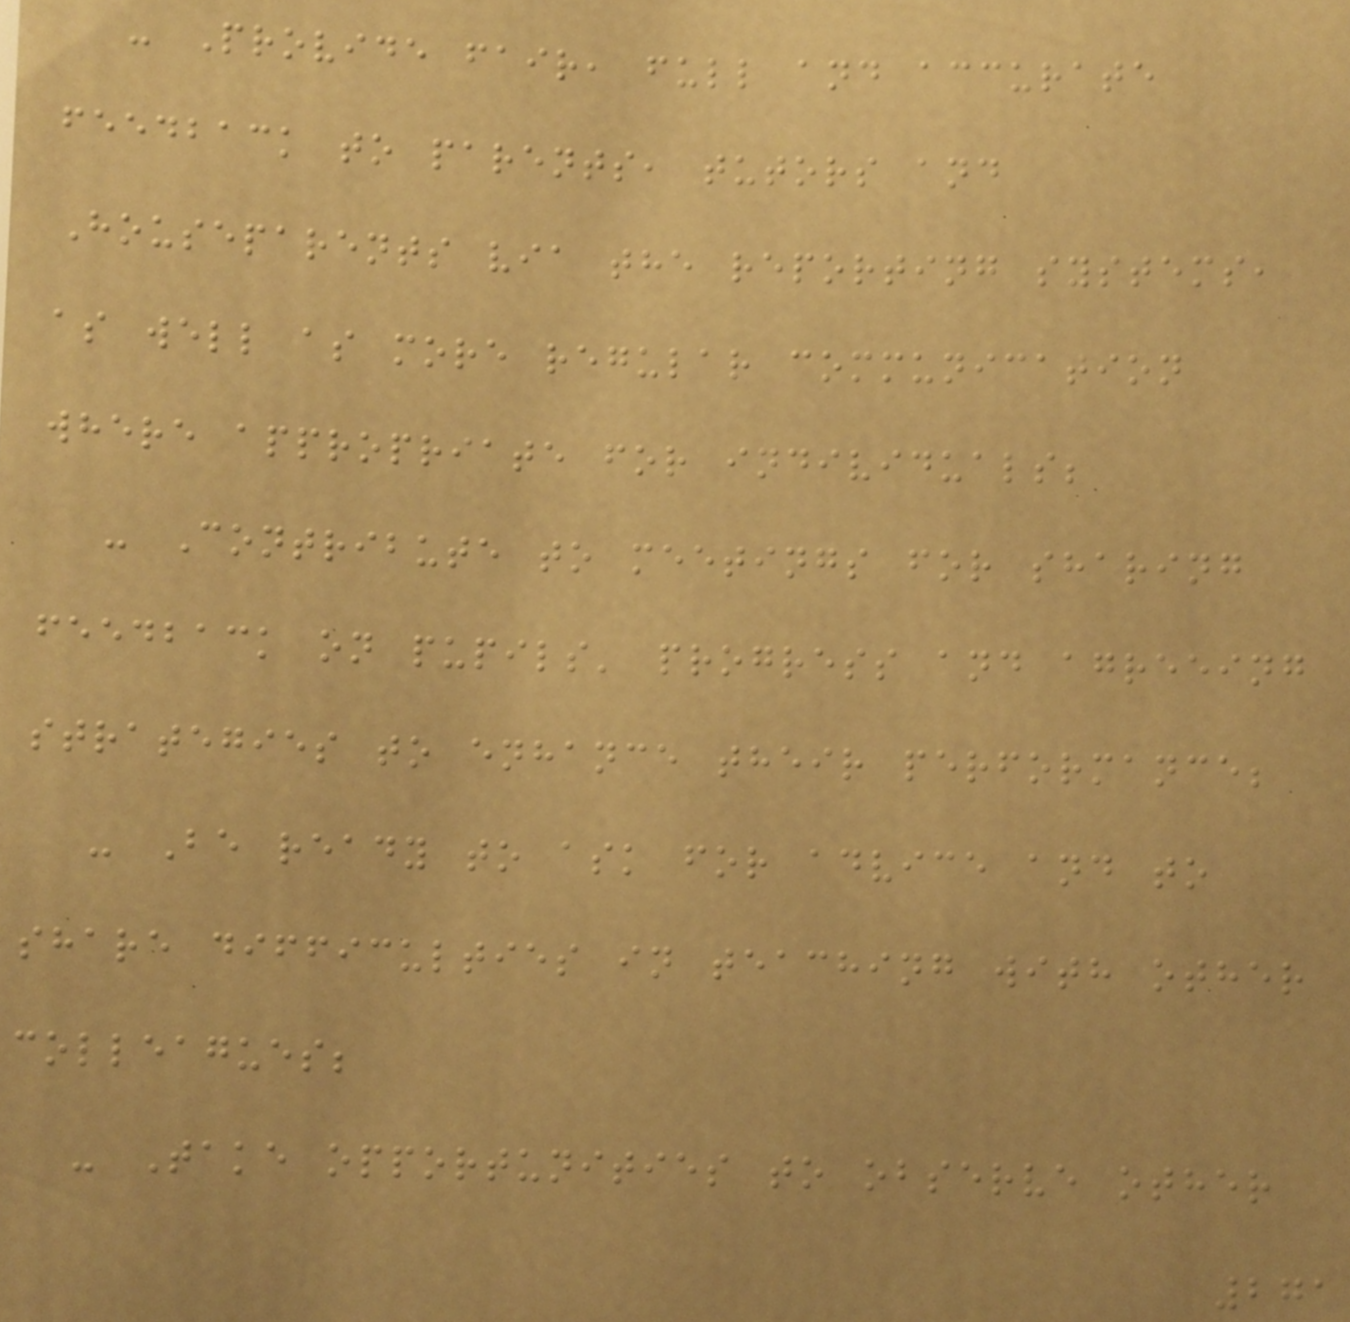- Provide fair, full and accurate
feedback to parents, tutors and
Houseparents via the reporting systems,
as well as more regular communication
where appropriate for individuals;
- Contribute to meetings for sharing
feedback on pupils' progress and agreeing
strategies to enhance their performance;
- Be ready to ask for advice and to
share difficulties in teaching with other
colleagues;
- Take opportunities to observe other
271
